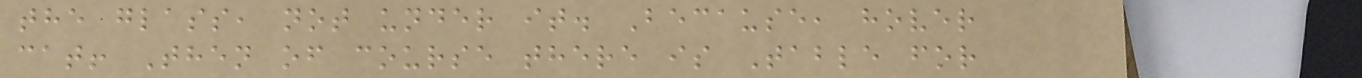the glass, not under it. Because, hover
cat! Then of course there is Table for
